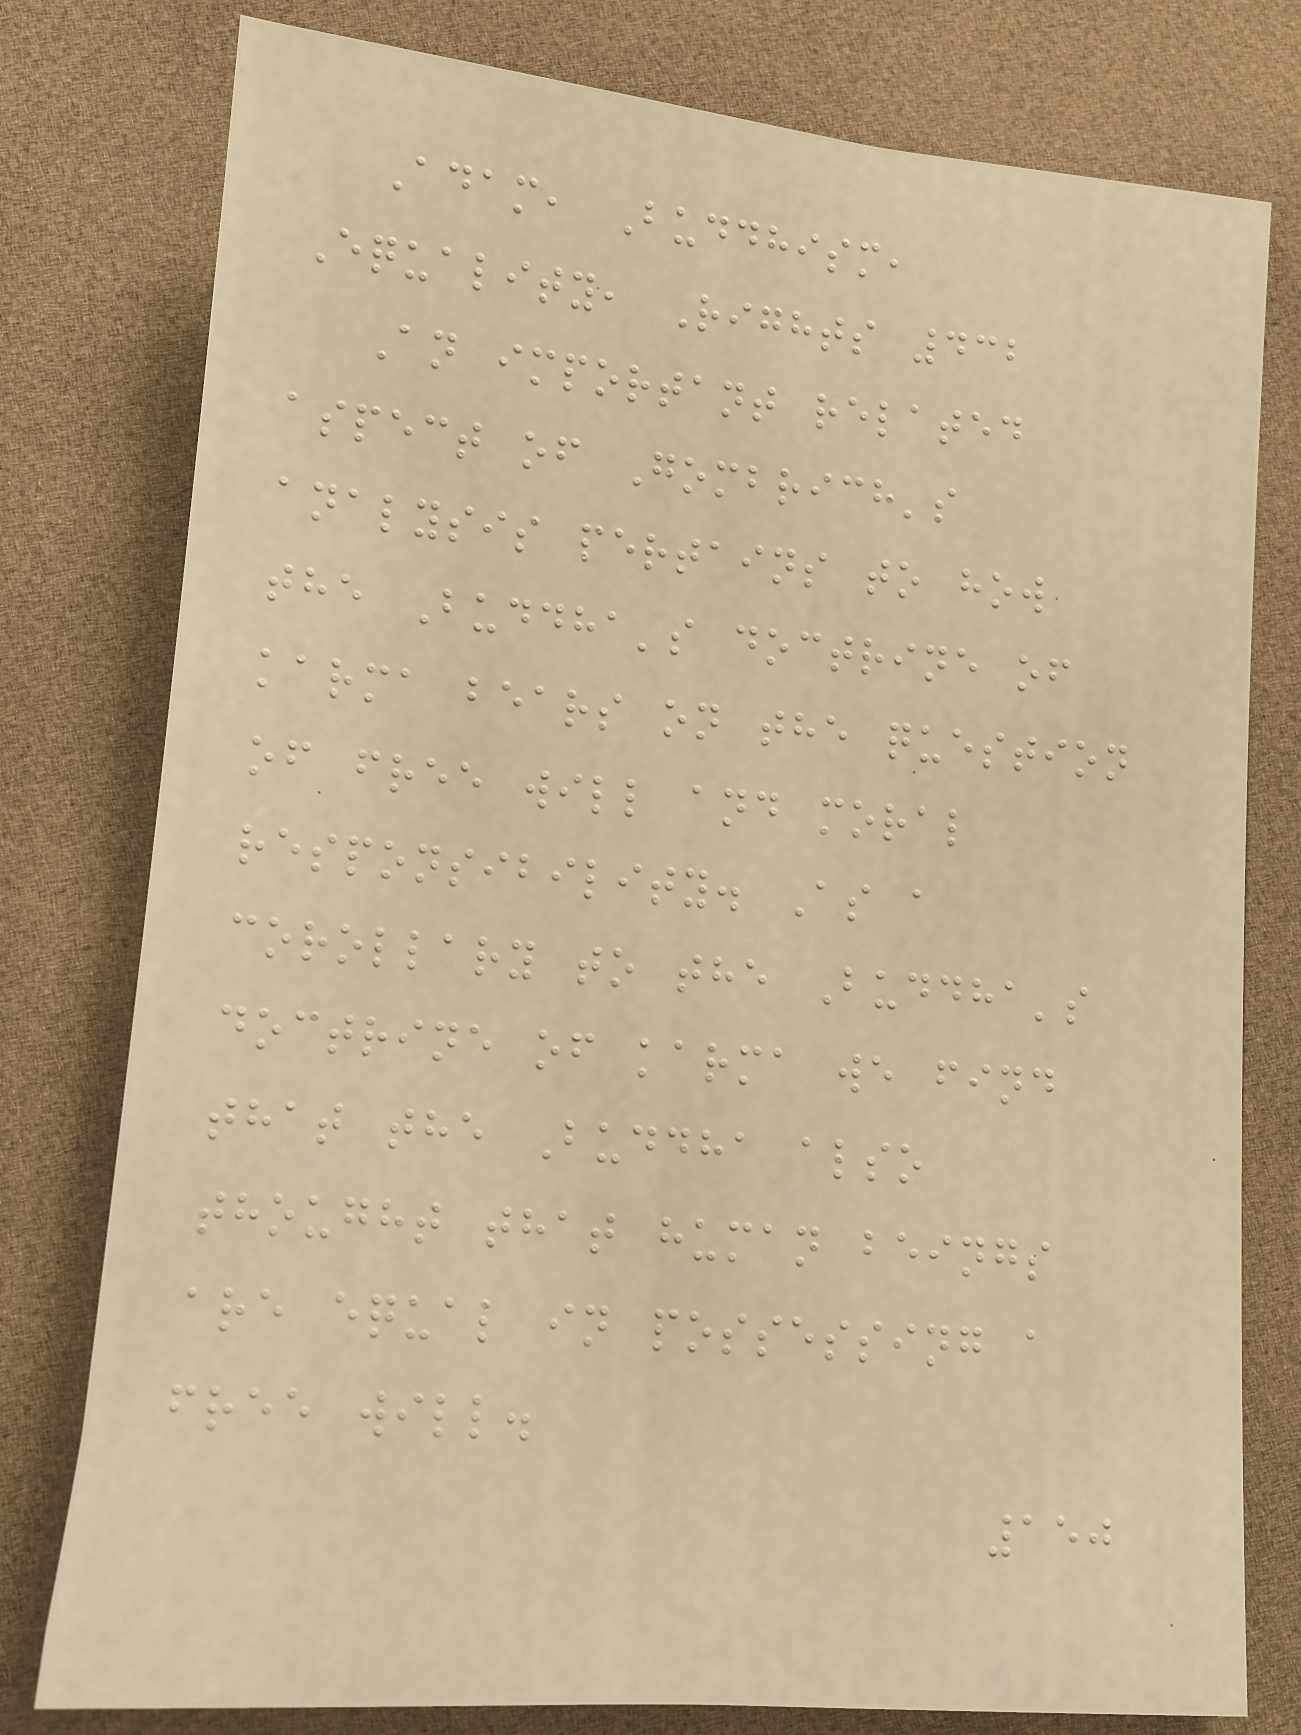Adam, Buddhism,
Equality, Rights 432
An important related
aspect of Gombrich's
analysis pertains to how
the Buddha's doctrine of
karma bears on the question
of free will and moral
responsibility. As a
corollary to the Buddha's
doctrine of karma we find
that the Buddha also
thought that human beings
are equal in possessing a
free will.
150
